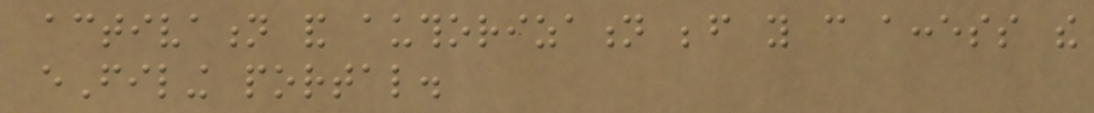activation and authorization before you can access the
eFiling portal.
